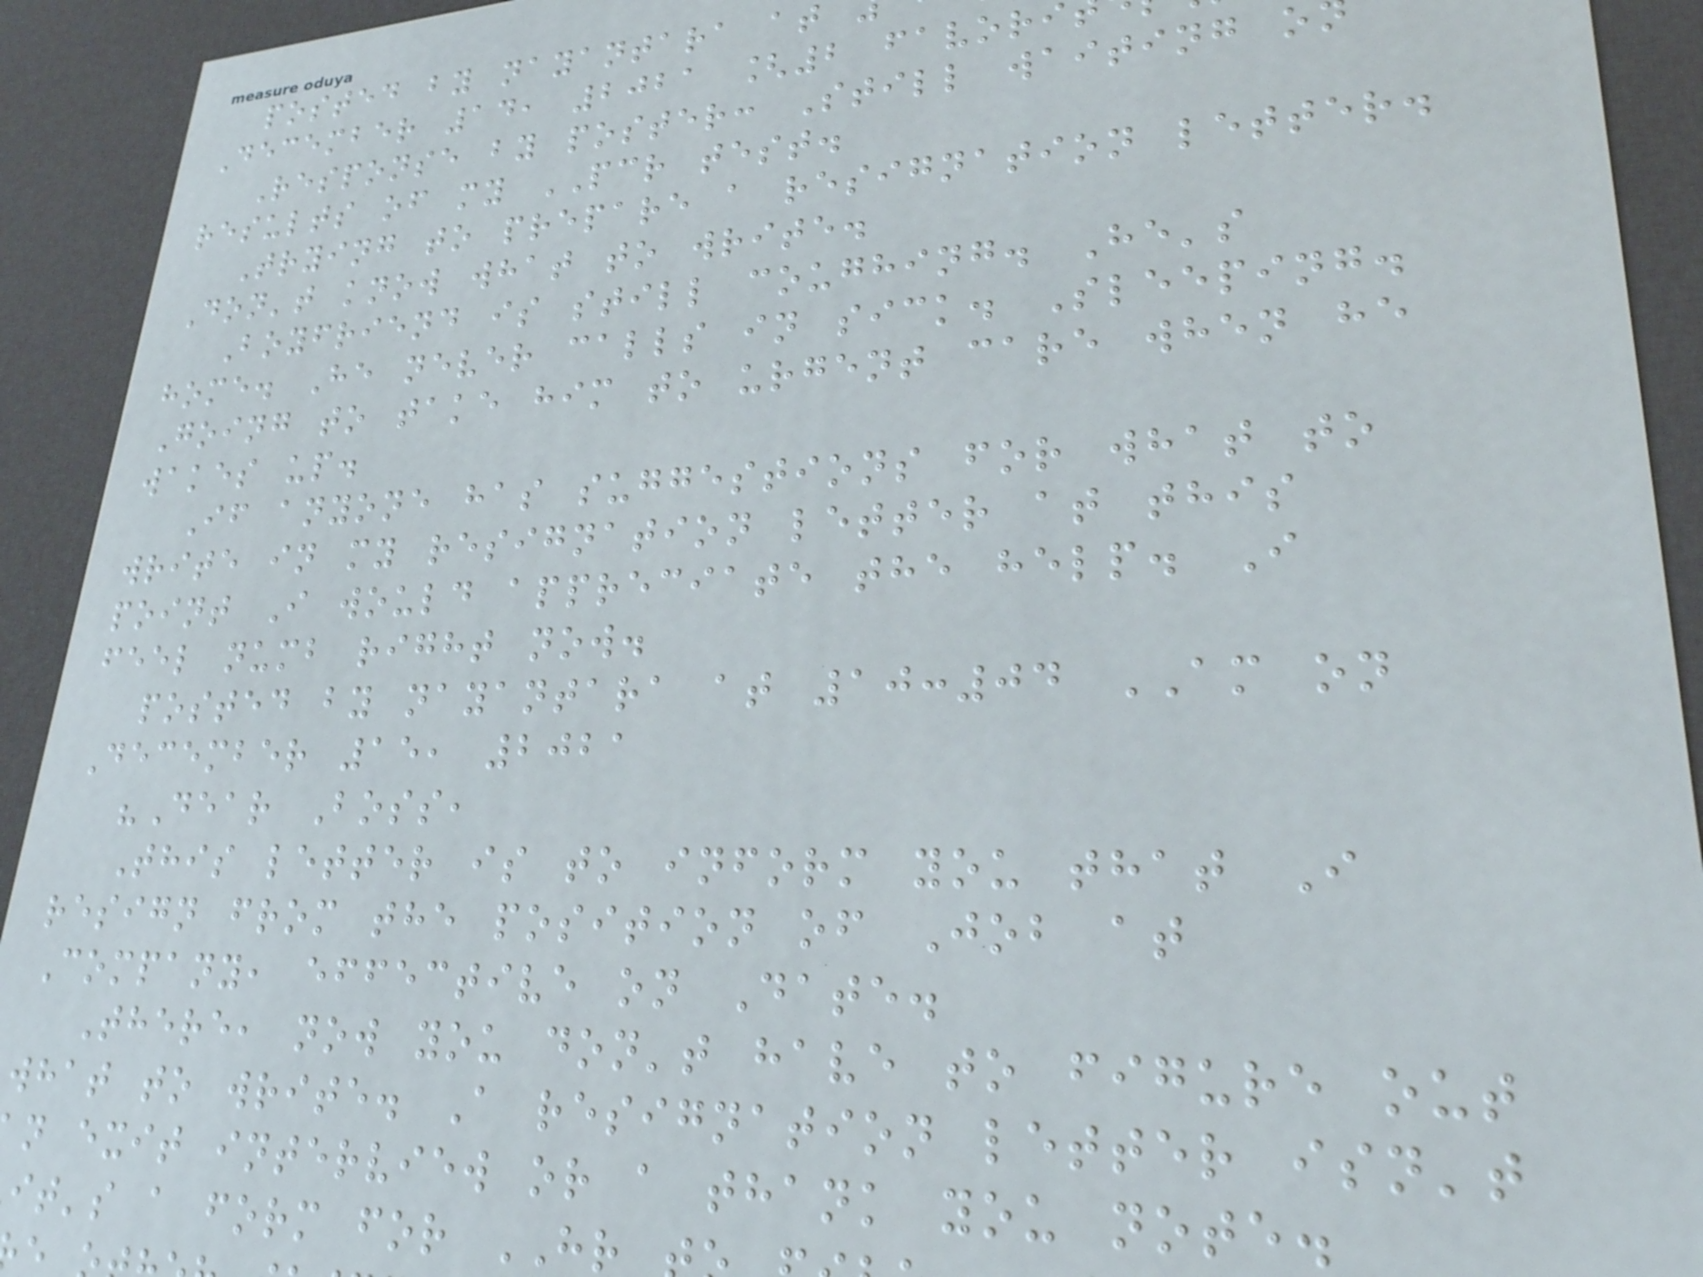posted by nayantara at
December 14, 2021 [2 favori
Response by poster: Still waiting o
results of my PCR test.
Trying to prepare a resignation letter.
Don't know what to write.
Boyfriend is still coughing. He's
home. He never calls in sick. Sleeping.
Going to take him to urgent care when he
wakes up.
If anyone has suggestions for what to
write in my resignation letter at this
point I would appreciate the help. I
feel numb right now.
posted by nayantara at 10:04 AM on
December 15, 2021
"Dear Boss,
This letter is to inform you that I
resign from the position of Job at
Company, effective on Date.
There, now you don't have to figure out
what to write. A resignation letter isn't
n exit interview or a thank you note.
it's a form for HR
